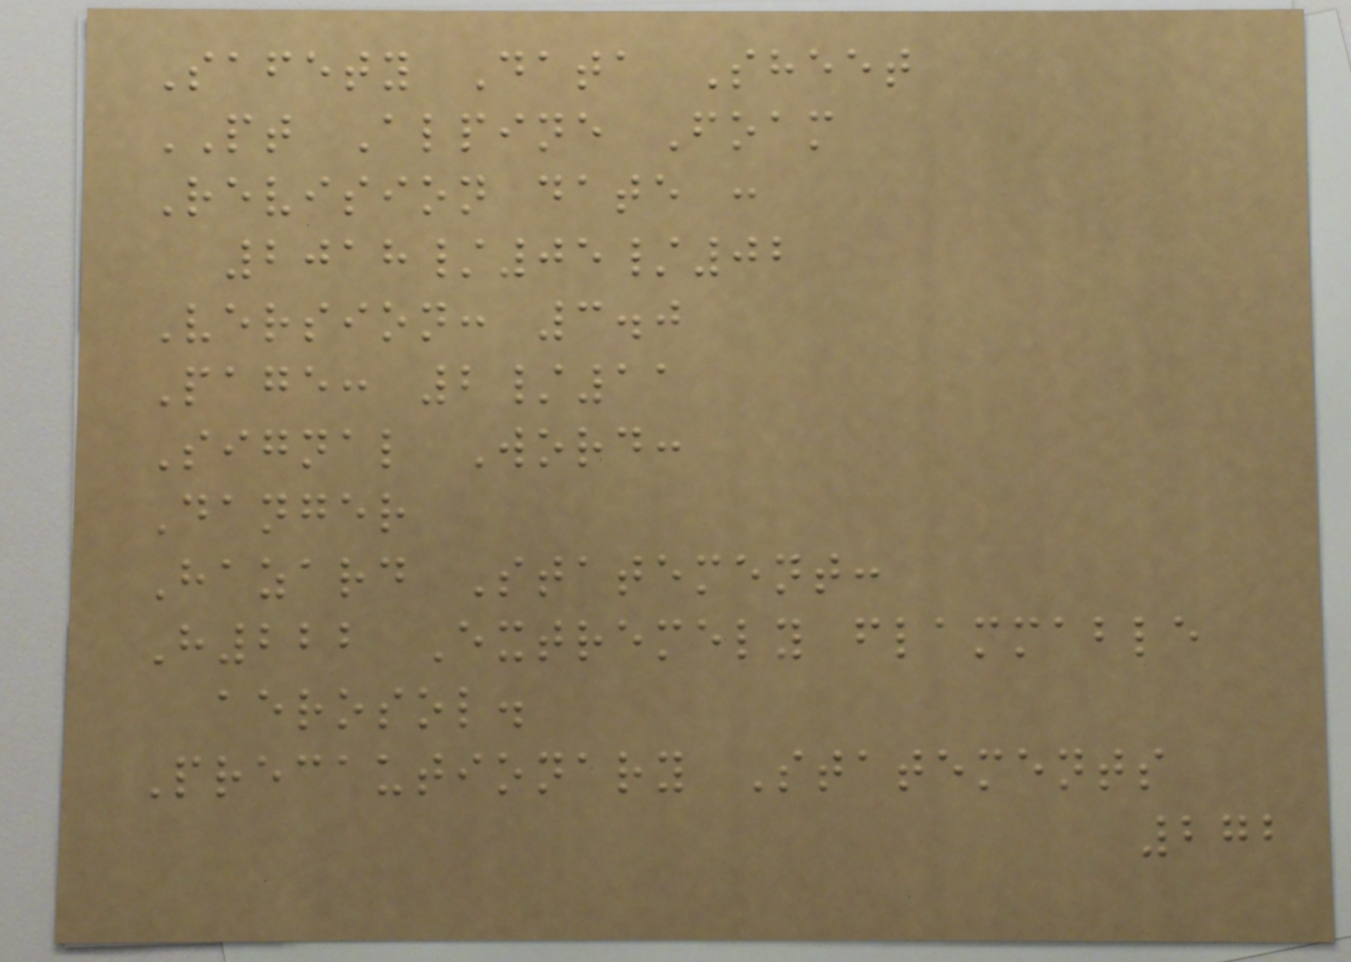Safety Data Sheet
PT Alpine Foam
Revision date :
2018/05/02
Version: 3.0
Page: 2/11
Signal Word:
Danger
Hazard Statement:
H222 Extremely flammable
aerosol.
Precautionary Statements
272
